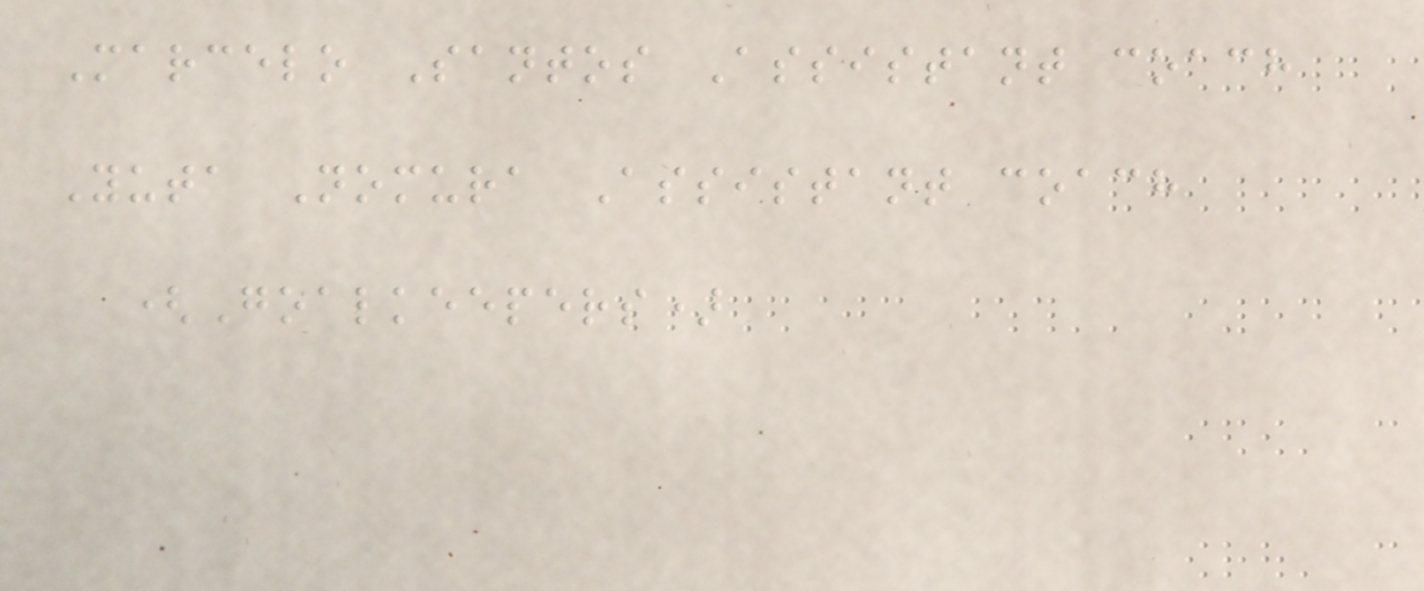Marcelo Santos Assistant coach
Yuta Nomura Assistant coach
(Goalkeepers)
